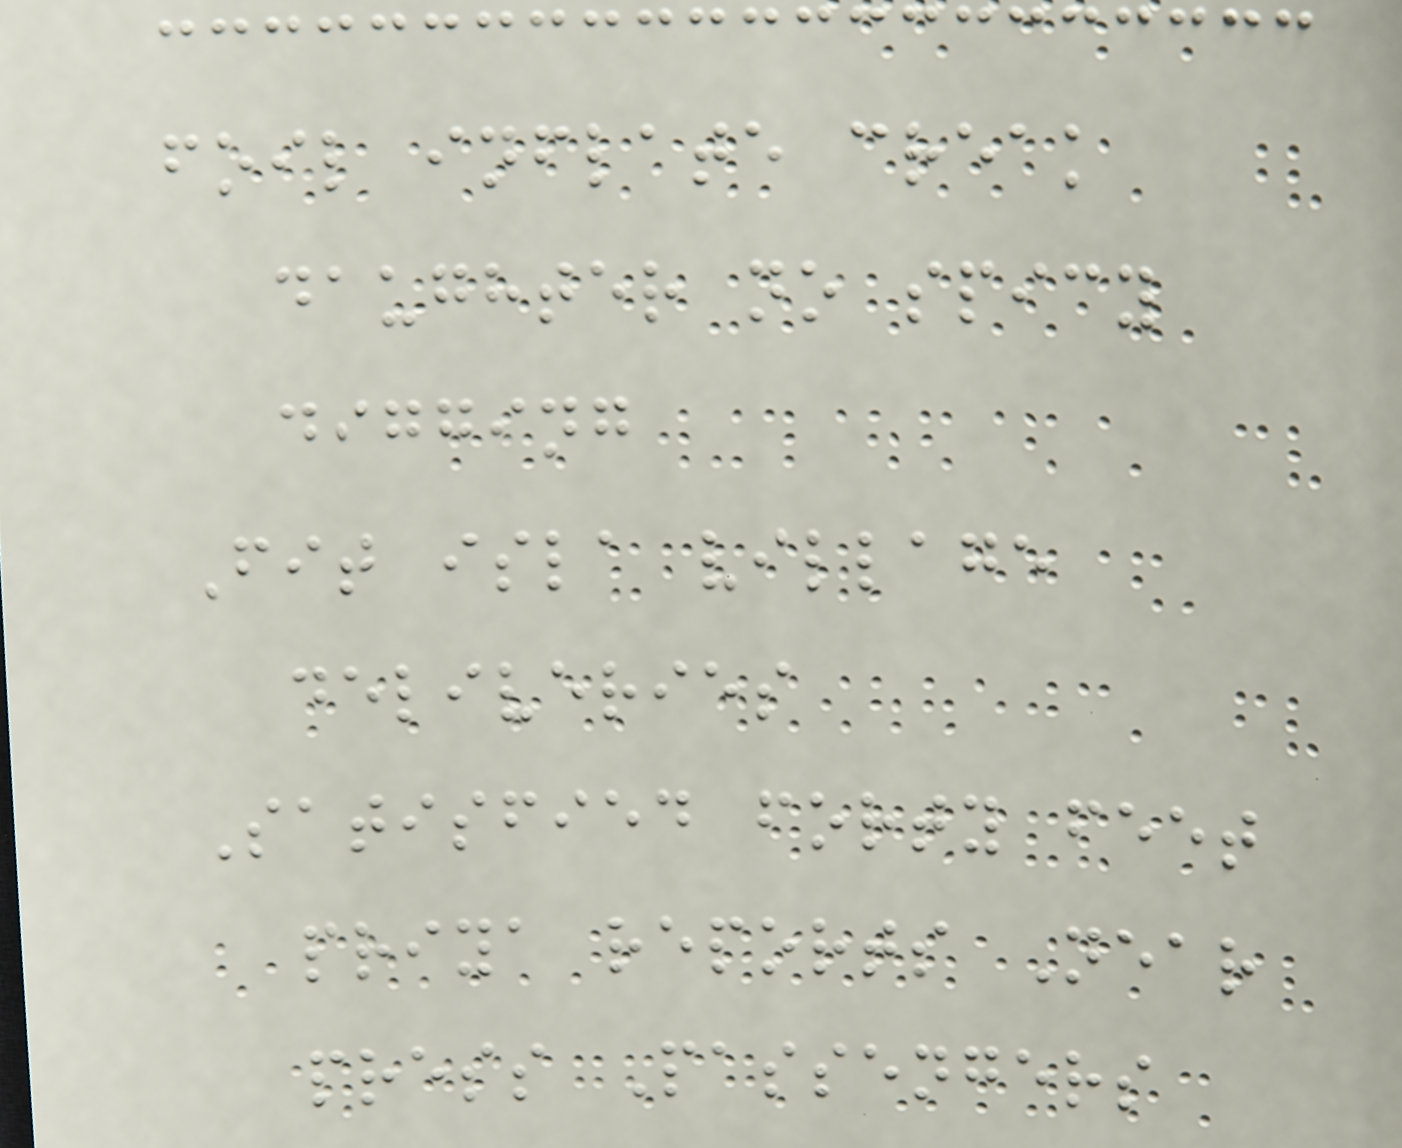foil inflate creak
daughter no spicy
digging
Fit isla village
deliveries
Satisfied forty feet
priya reports Near
press Passengers
